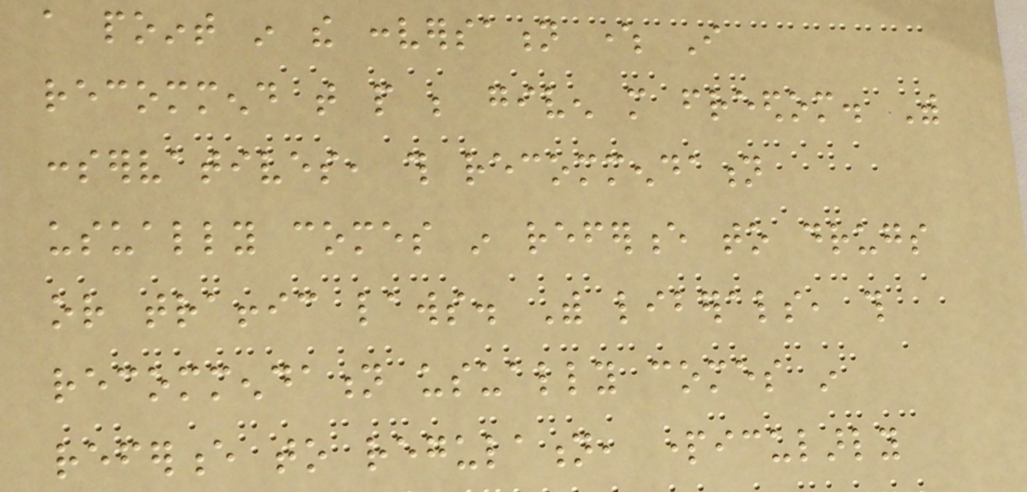a point in the conversation where I
recommend that people be given more freedom. With
conservatives, this recommendation
usually comes in reference to drugs
or traffic laws. With liberals, this
recommendation usually comes in
reference to regulation, particularly
